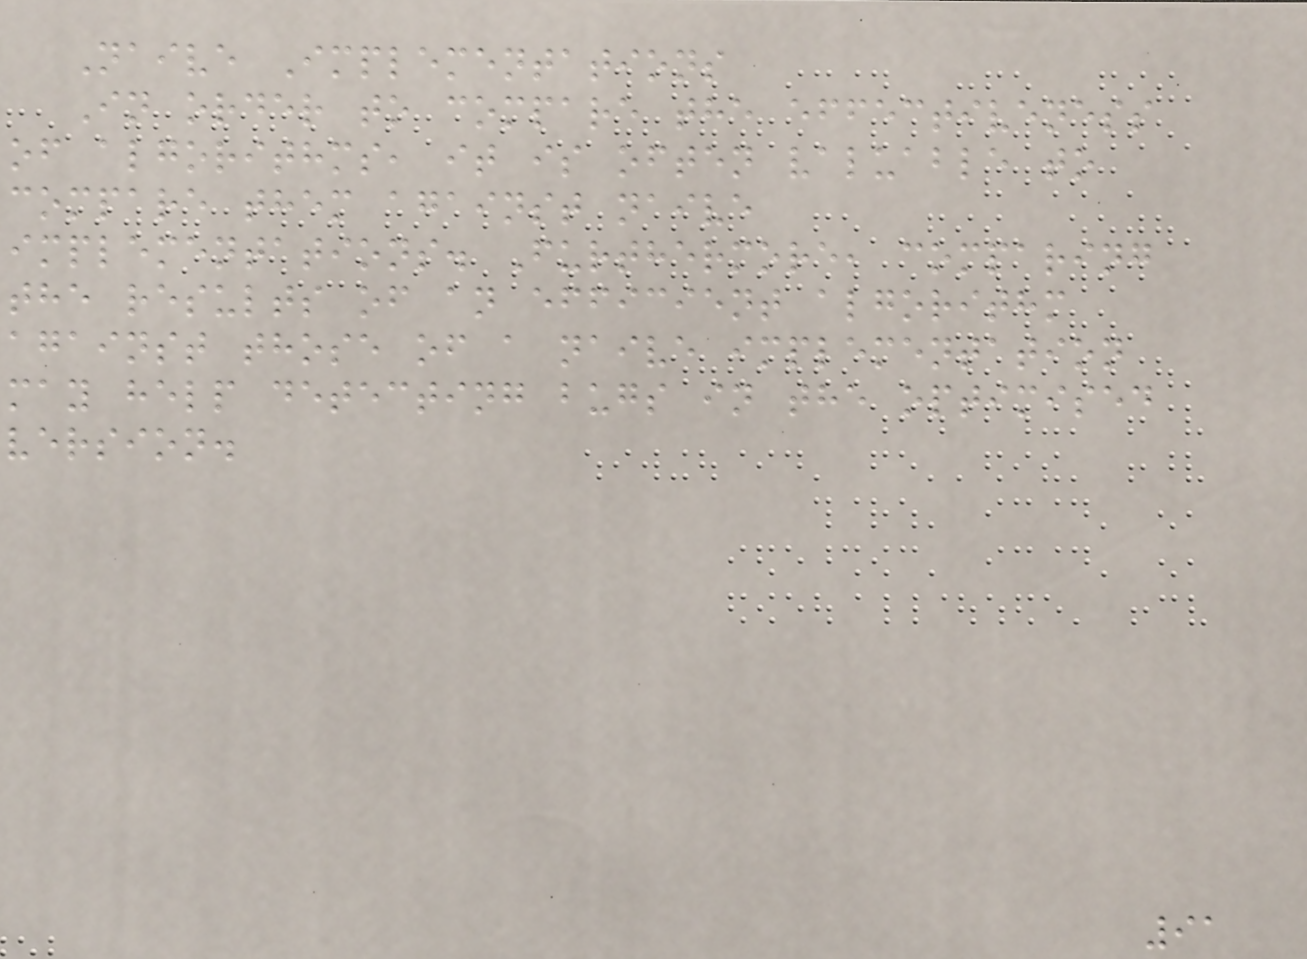Naive Implementations
In order to compare the effectiveness
of algorithms, it is often valuable to
compare them against naive
implementations. Furthermore, comparing
the results of an efficient algorithm
against those of a naive implementation
may help detecting bugs in the optimised
version.
91
